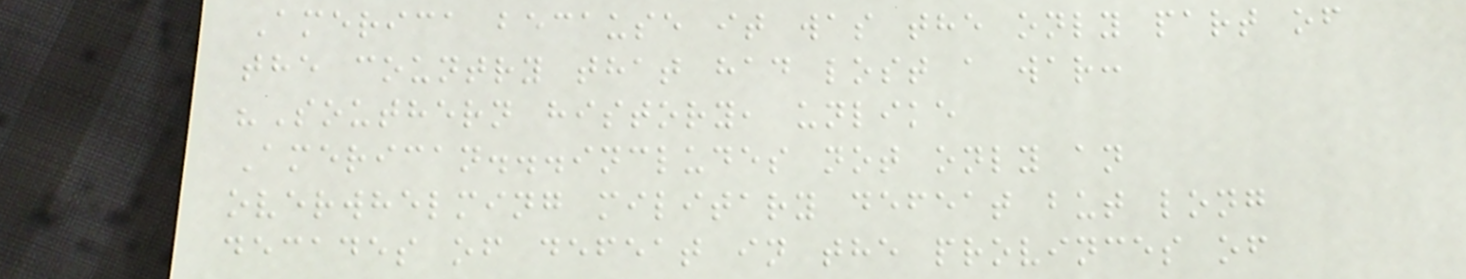America because it was the only part of
the country that had lost a war:
"Southern history, unlike
American...includes not only an
overwhelming military defeat but long
decades of defeat in the provinces of
